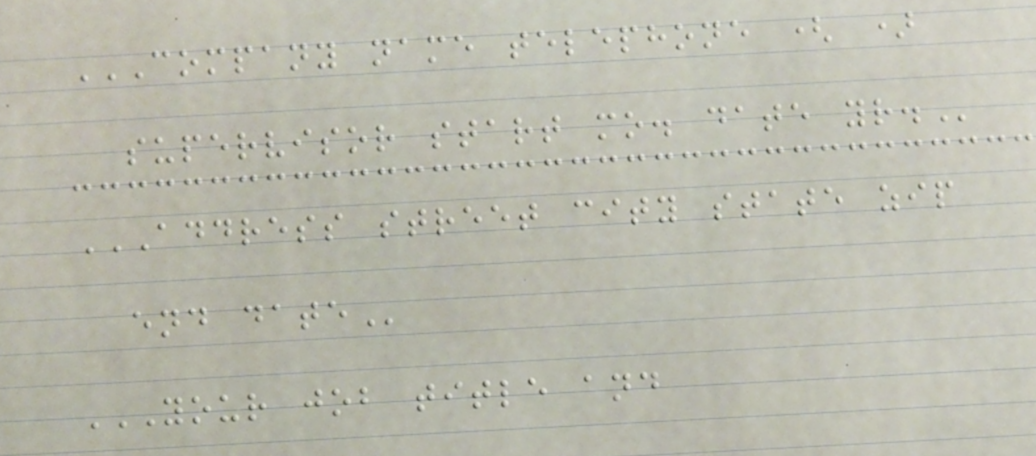COMPANY NAME TELEPHONE ( )
SUPERVISOR START MO. DATE YR.
ADDRESS STREET CITY STATE ZIP
END DATE
YOUR JOB TITLE AND
